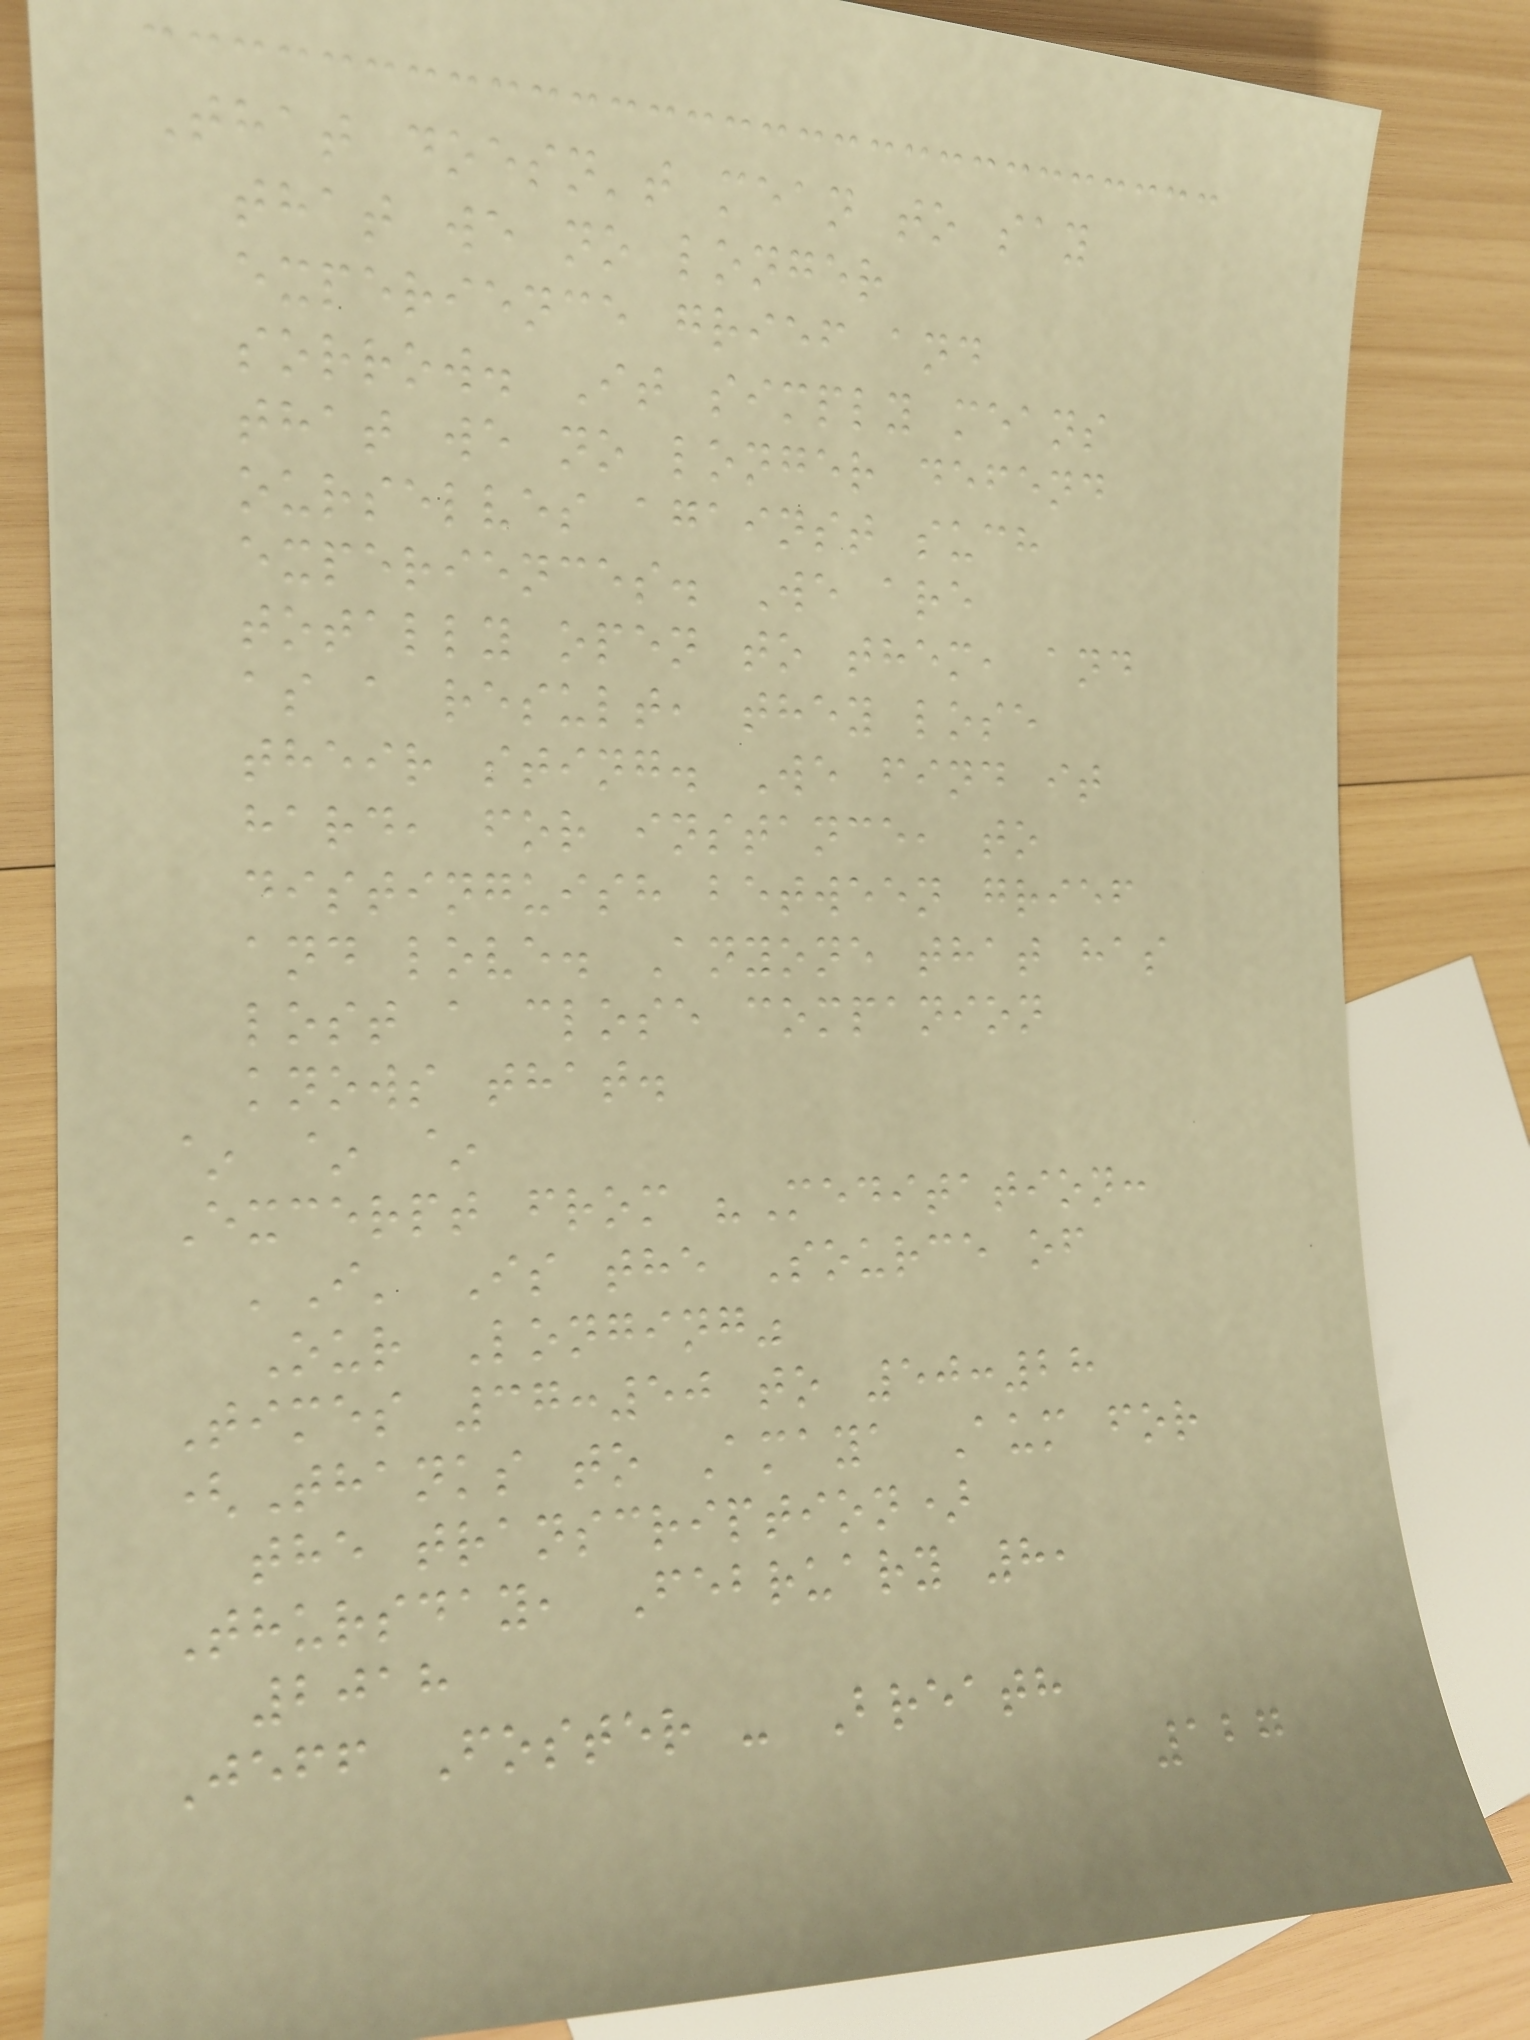That doesn't mean to say
that we no longer
experience grief and
sorrow. It simply means
that we no longer defend
ourselves against such
experiences. We are
totally open to them, and
as a result, they lose
their sting. We find it
hard, for instance, to
distinguish between grief
and love. Anyone that has
lost a close companion
knows that.
~ ~ ~
Excerpt from "Meditation:
'I' Is the Source of
Our Longing"
Times 37:50 to 50:28
(Thanks to Amaya Aum for
the transcription)
Thursday, February 8,
2018
Jeff Foster - Breath
127
